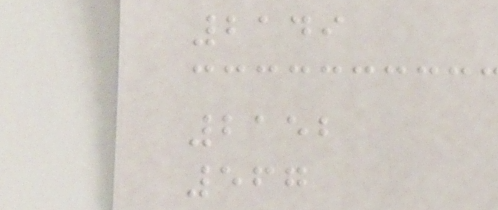2149
2152
567
